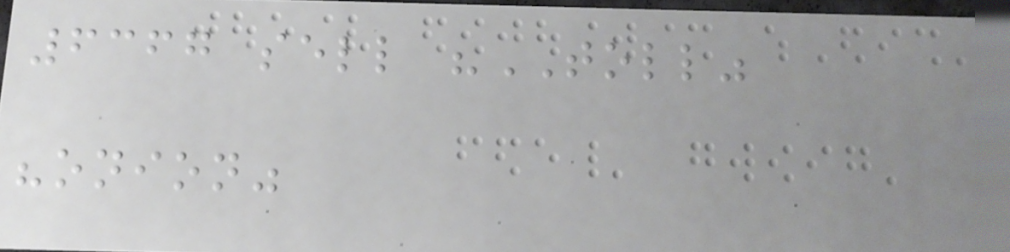6367 sell "TOLL"
"onion"
